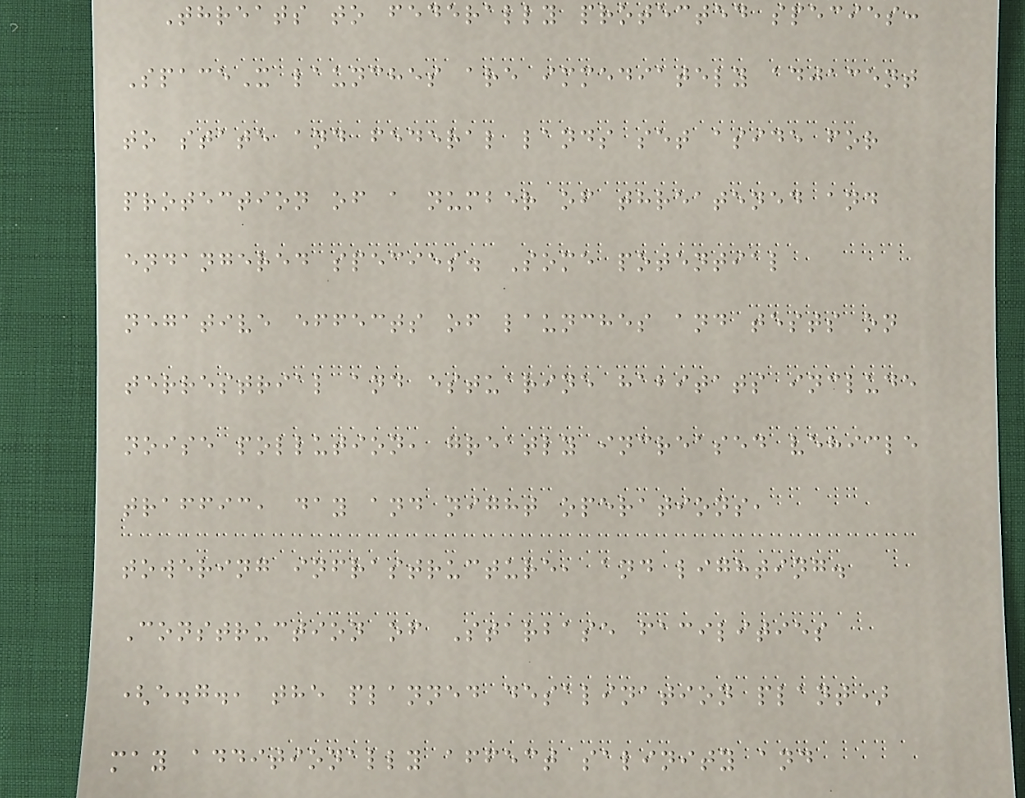Threats to federally protected species:
SpaceX launches are immediately adjacent
to state and federal lands set aside for
protection of a number of threatened and
endangered species. Some potential
negative effects of launches and tests on
terrestrial and estuarine habitats include
noise pollution, greatly increased vehicle
traffic, day and night operations,
towering infrastructure, and lighting.
Construction of Starbase facilities
(e.g., the planned desalination plant)
may additionally affect salinity and
